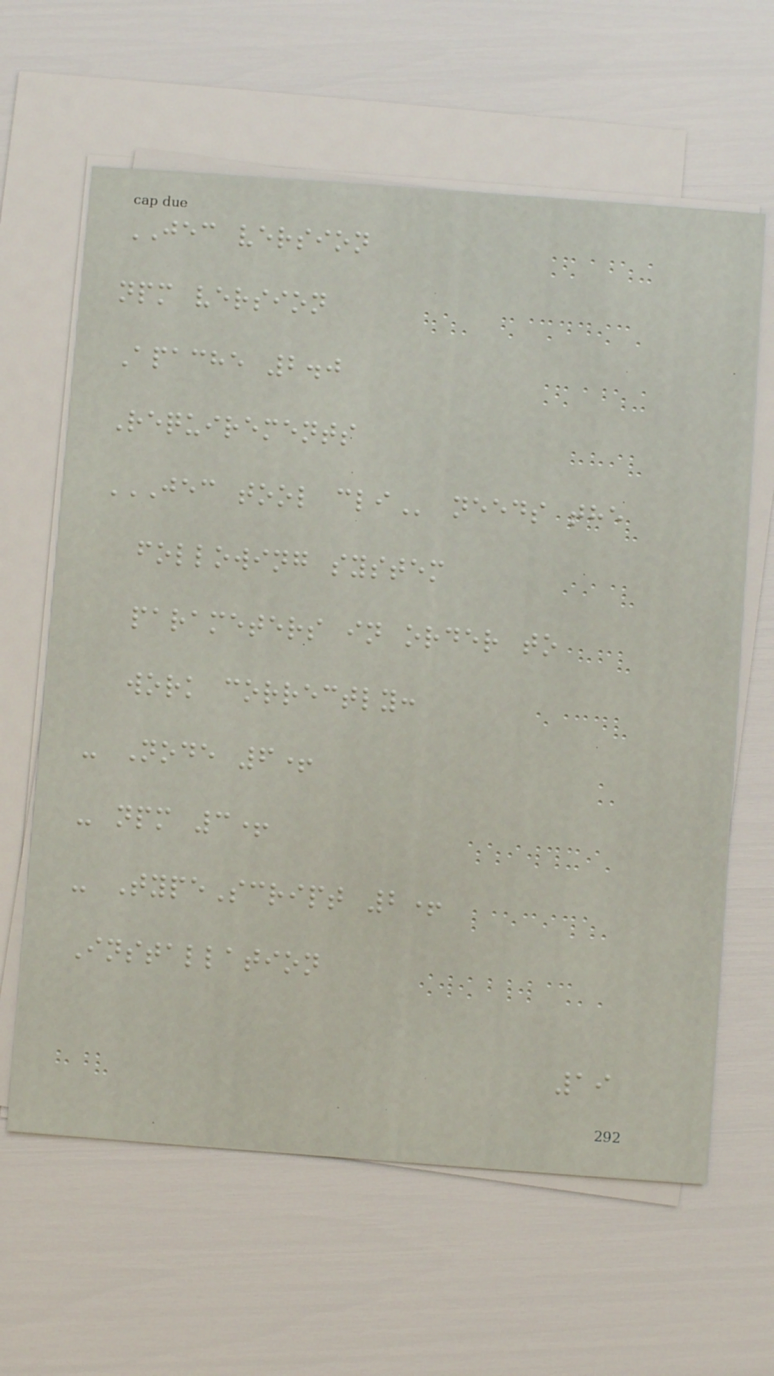JEC version
npm version
Apache 2.0
Requirements
JEC TOOL CLI needs the
following system
parameters in order to
work correctly:
- Node 6+
- npm 3+
- TypeScript 2+
Installation
19
